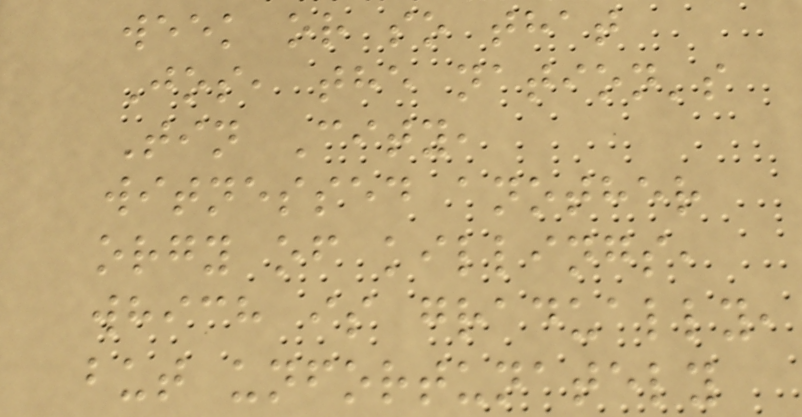week or so that
Jos, the nation's
Tin City,
witnessed another
orgy of killings,
which is gradually,
but unfortunately
